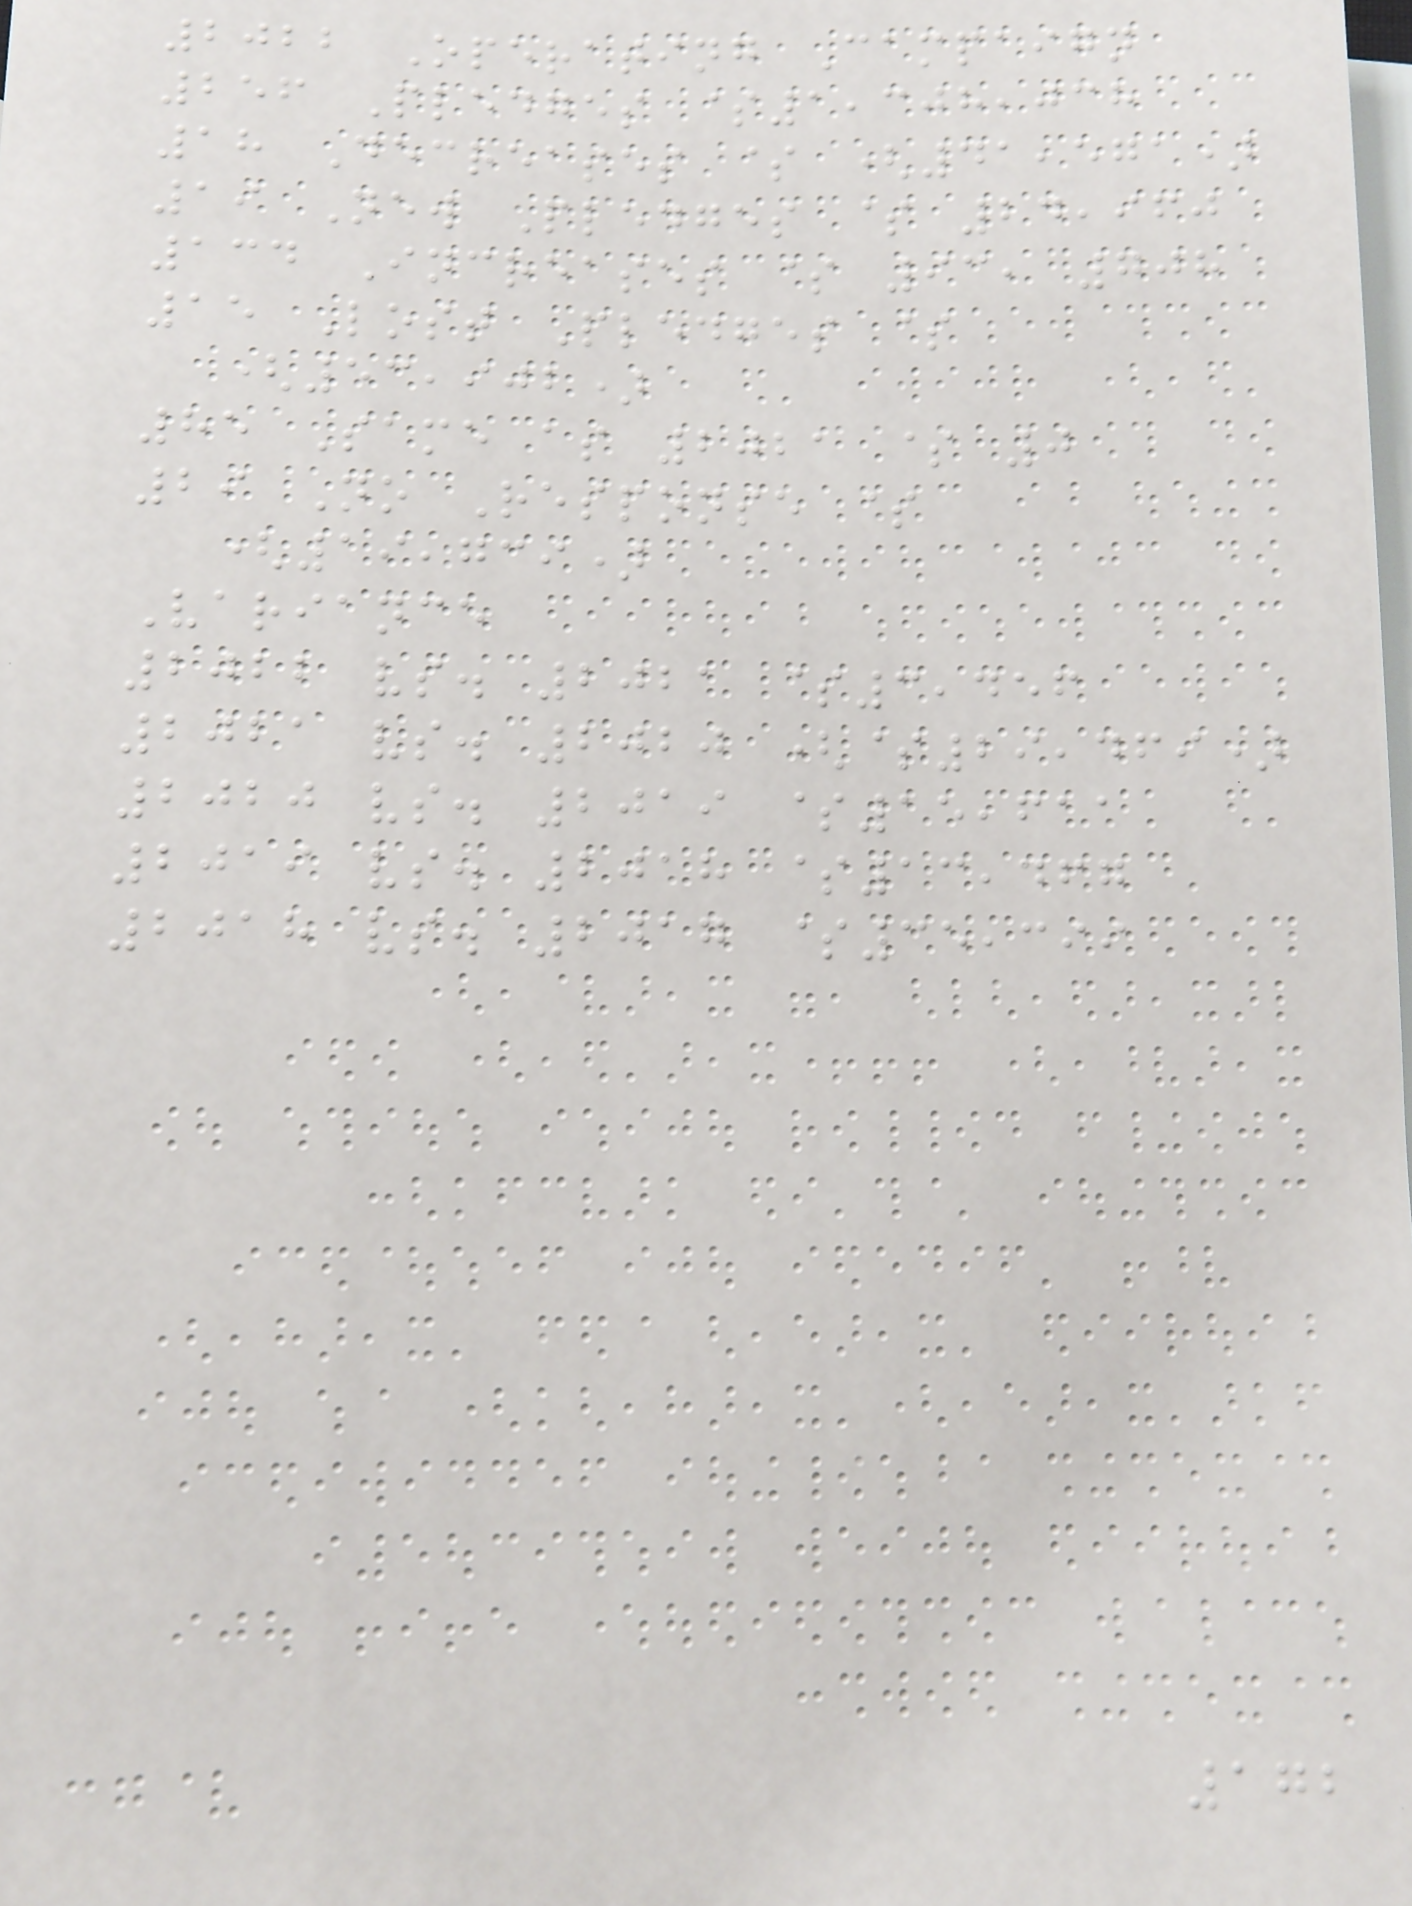2022 Operating Campaign
256 Pledges $1,308,038
18 Decreases $ (41,571)
19 New Pledges $ 24,960
134 Increases $ 93, 708
15 Lost Pledges $
(53,902)
85 Same as 2021 $ 0
29 No Response $
(19,739)
Variance
2022 vs. 2021 $3,456
2021 vs. 2020 ($29,469)
2020 vs. 2019 $15,611
2019 vs. 2018 $13,467
2018 vs. 2017 $35,399
172
